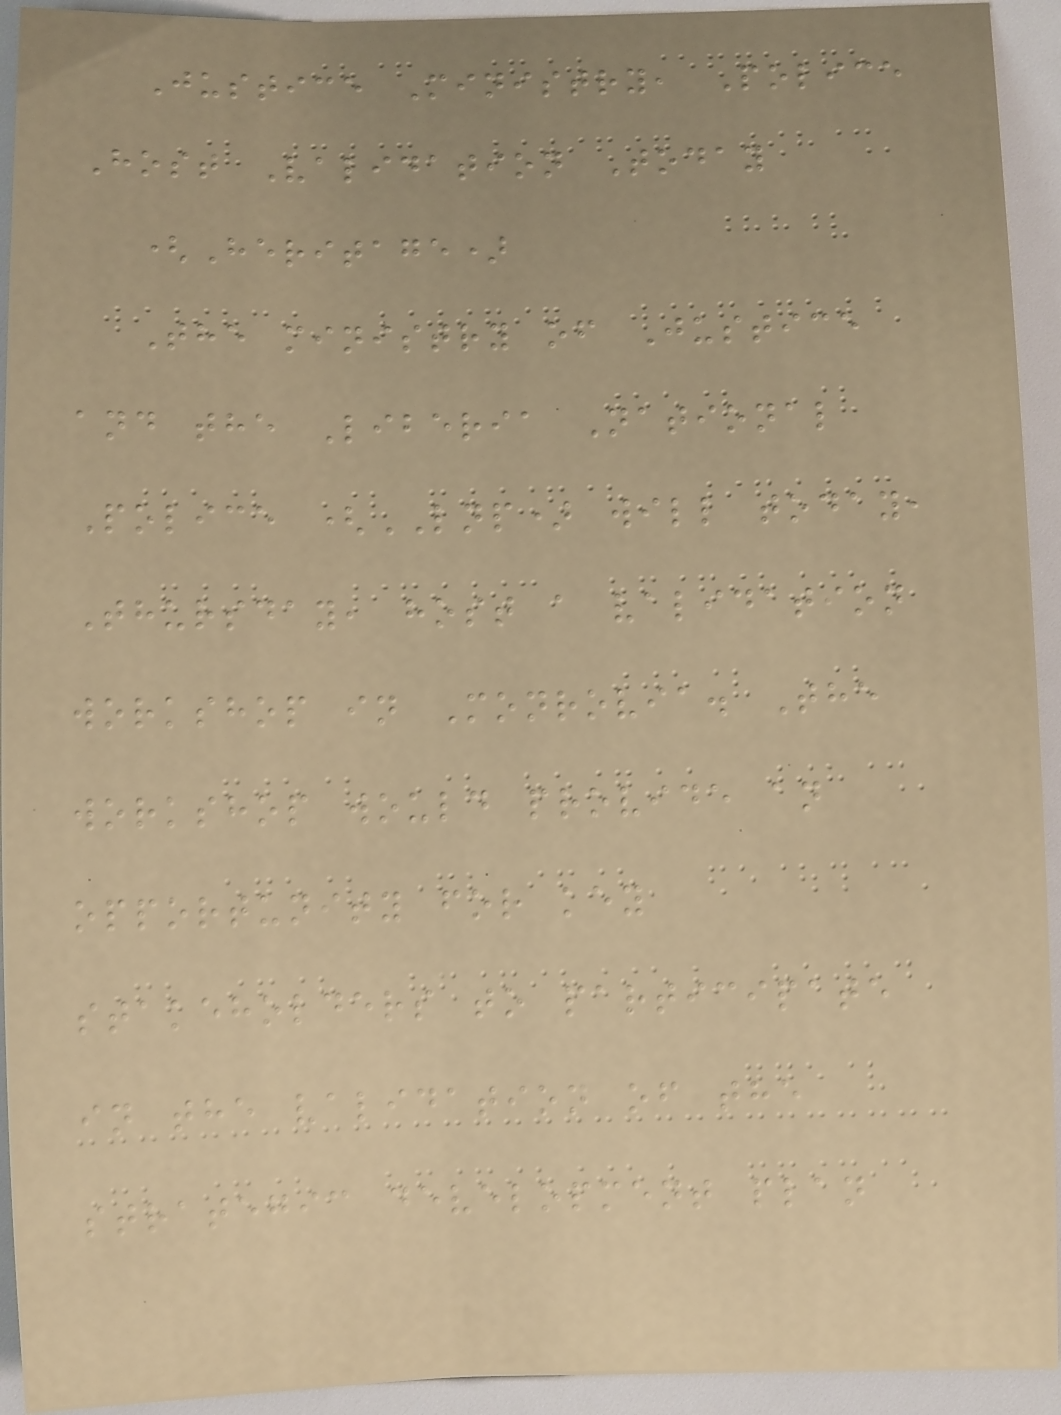Justice Ministry, Police
Host Validation Today
(Heritage)
The ministry of Justice
and the Liberia National
Police (LNP) will today,
Thursday, host a validation
workshop in Monrovia. The
workshop would provide an
opportunity for key
stakeholders to participate
in the validation of the
strategic development plan
